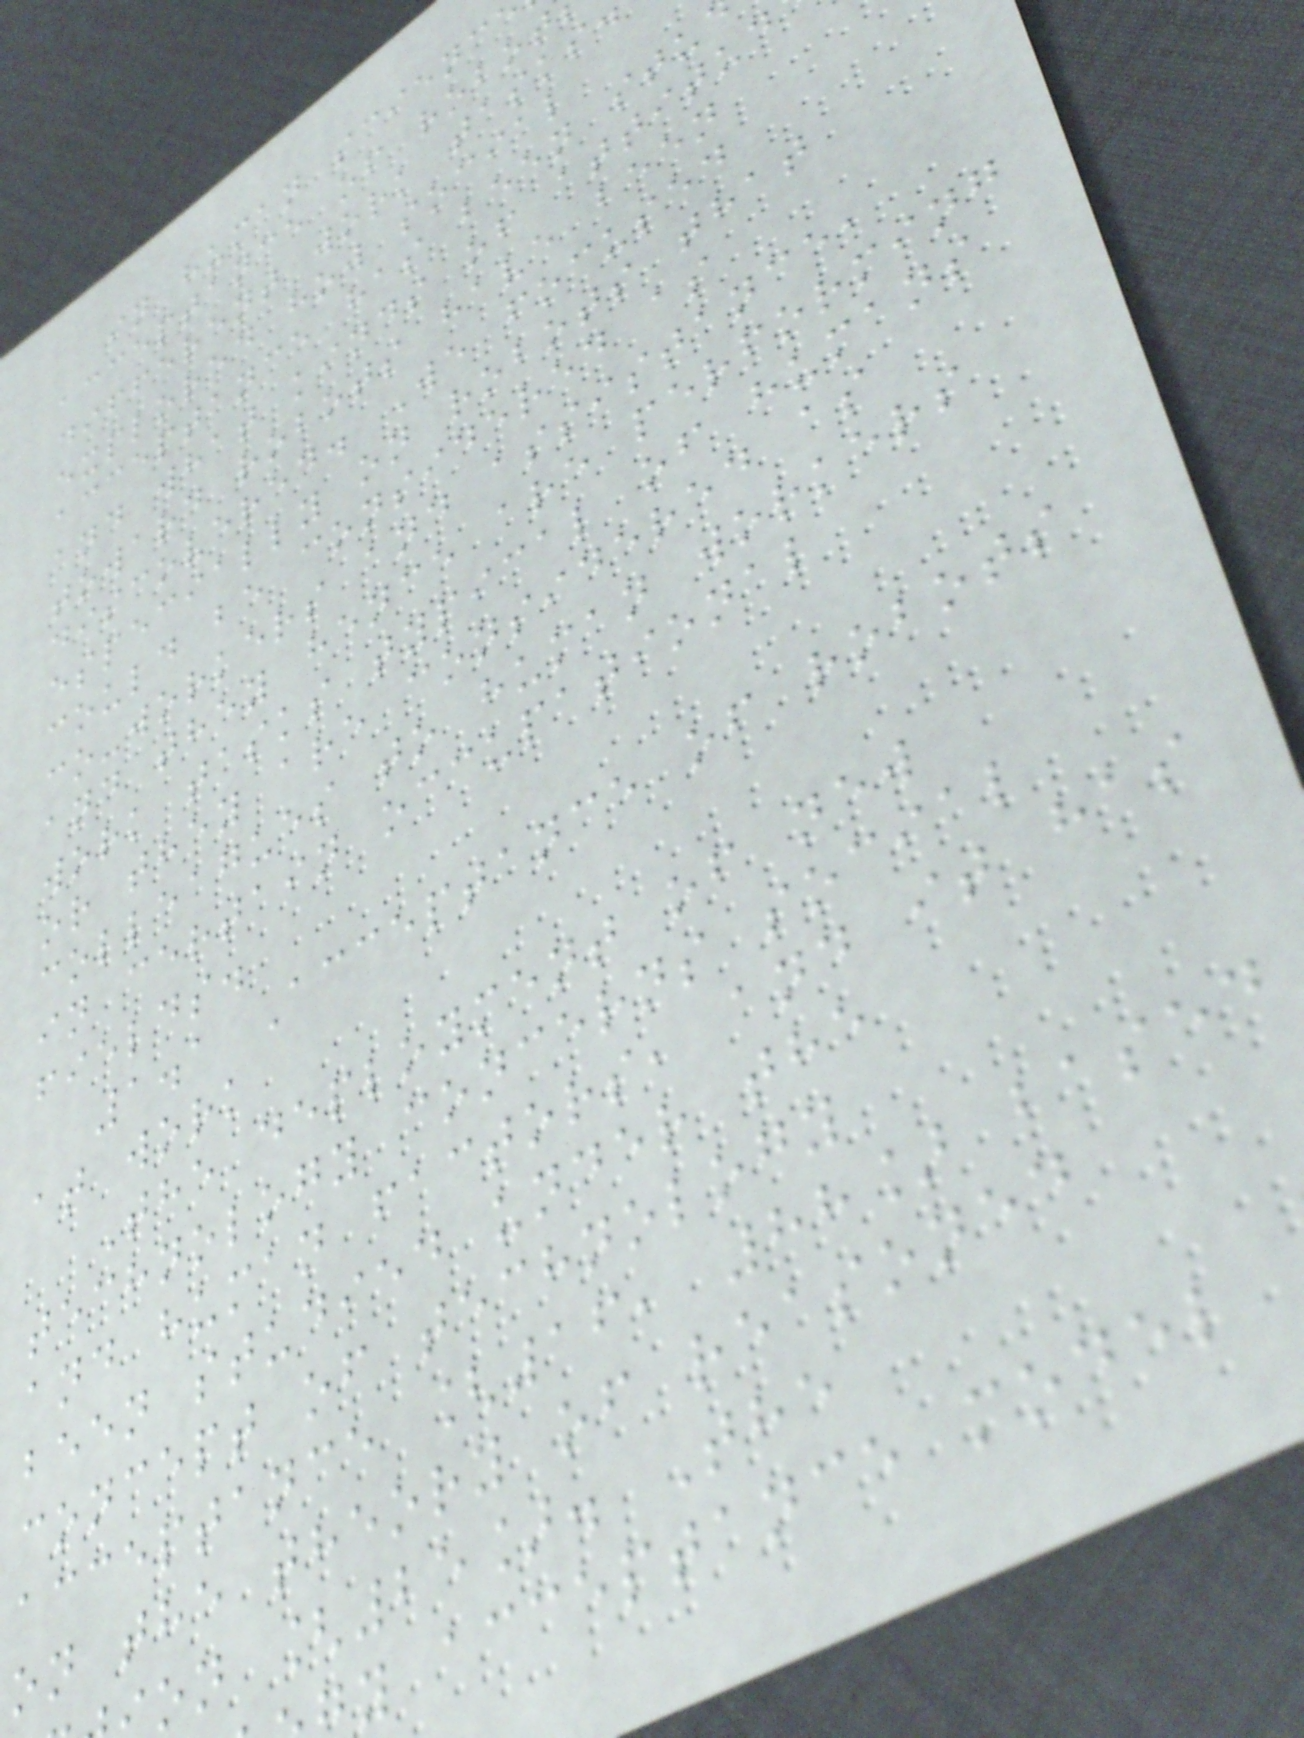in human scienc
acceptance of robot
different work tasks
explored how social
acceptance has been stu
and what kinds of attitud
toward robots have been
discovered. We focused
especially on robots that
could be considered as
co-workers and assistance,
and they hence are performing
work tasks typical of humans
or they are considered as
colleagues to human workers
in certain occupational
fields.
1.1 Acceptance of robots
at work
The deployment of new
technology concerns social
and human factors, and it has
been studied under the
concept of technology
acceptance [16, 88] based
on the theory of reasoned
on [25]. The
y acceptance model
